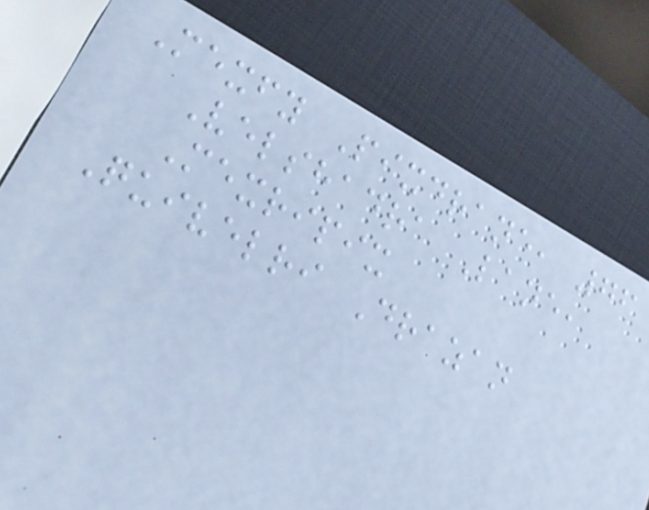Mexfy Pixdrane, 76
Velshadra Lane,
Mexripix
Quivelri Drazan
